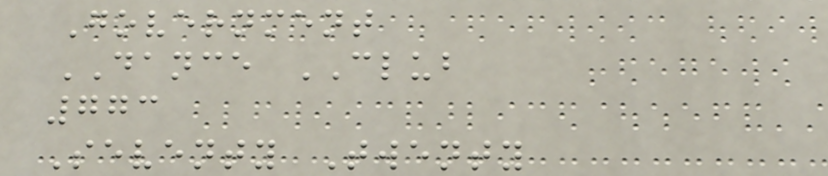Government
DANCE CLUB
773
Seventy Twenty
